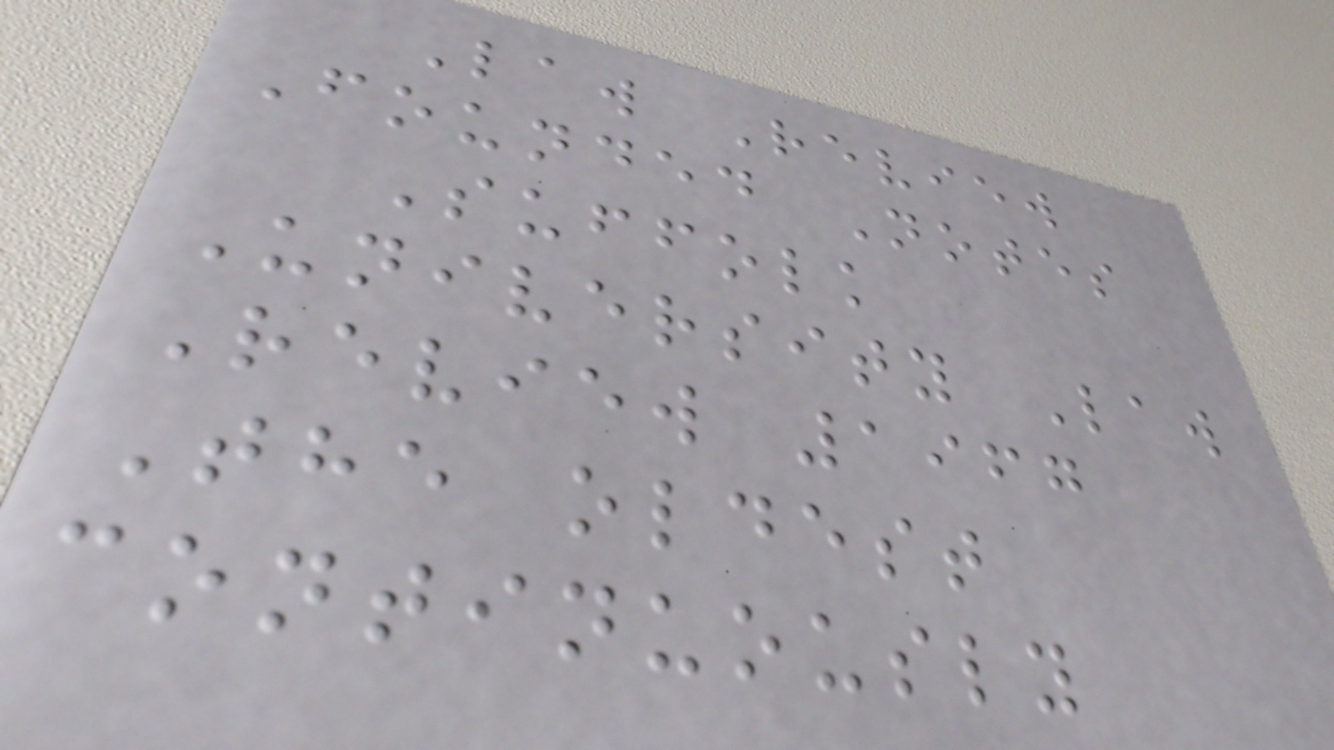Law Review
Founded Notes
Suffolk
University Law
Review 1967
The oldest
continuously
